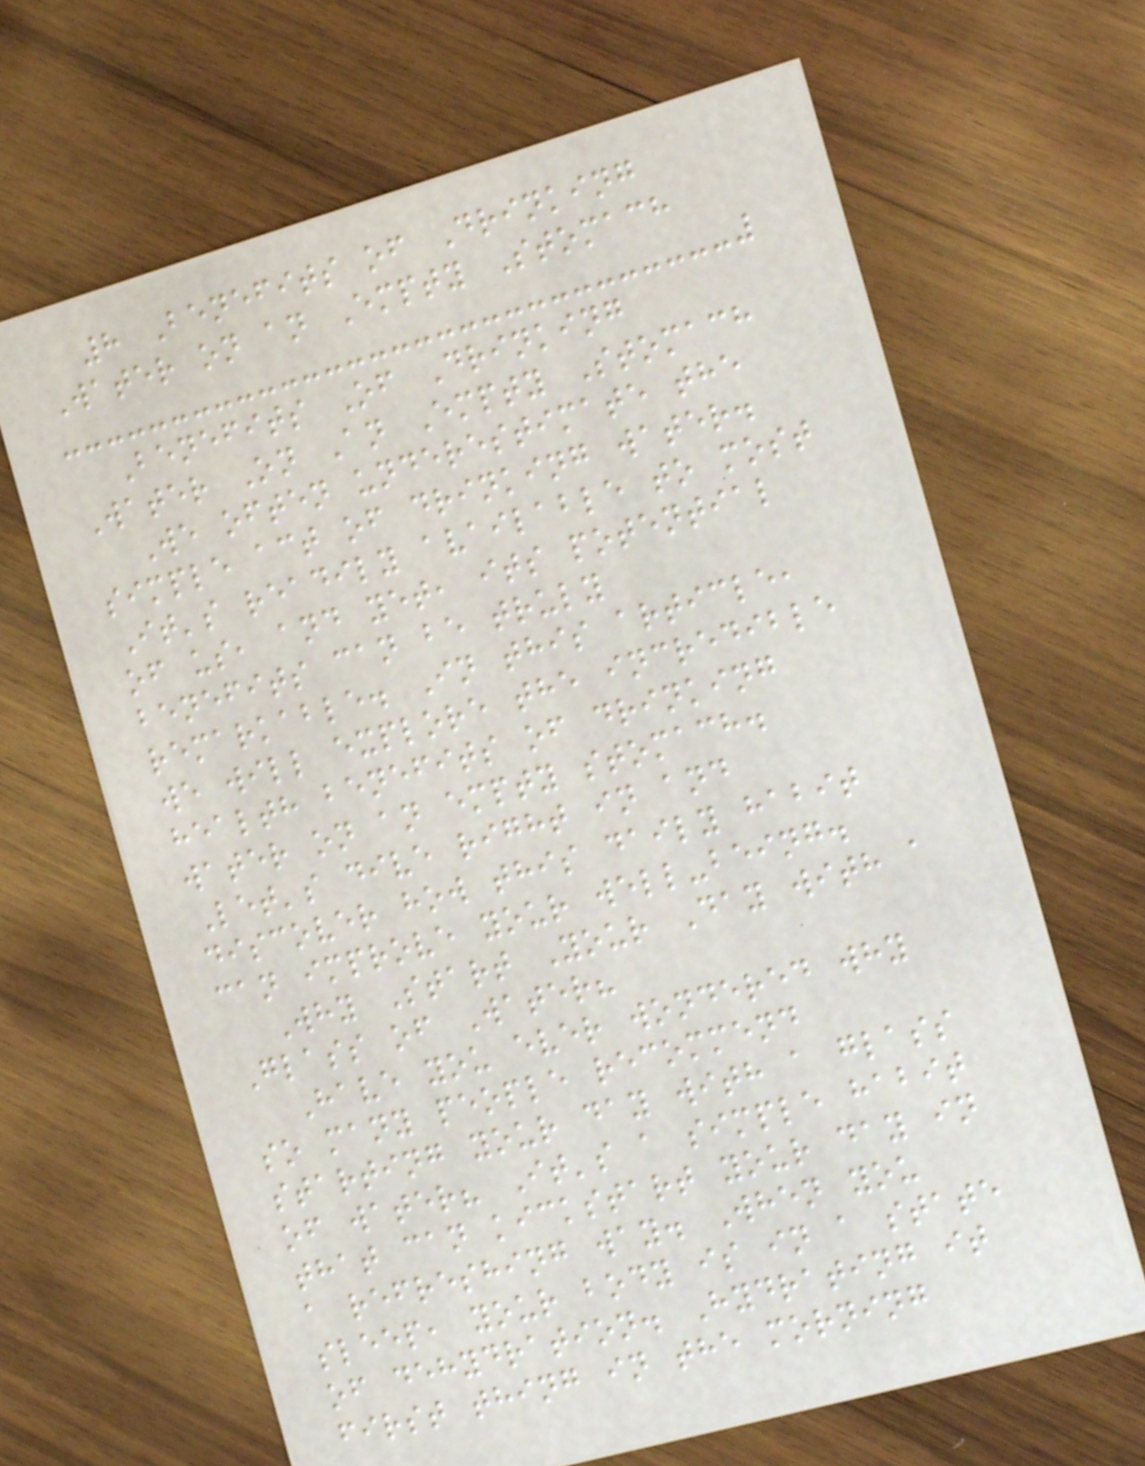8 Benefits of Drinking
Water on an Empty Stomach
Benefits Of Drinking
Water On An Empty Stomach
We often underestimate the
simple act of drinking water.
It's readily available to most
of us, and yet, its potential
benefits can be truly
remarkable. In this article,
we will explore the incredible
health benefits of drinking
water on an empty stomach.
Let's dive right in and
discover how this daily habit
can improve your well-being.
Why Start Your Day with a
Glass of Water?
Have you ever wondered why
so many people recommend
starting your day with a glass
of water? It's a simple habit
that can kickstart your day in
a refreshing way. When you
sleep, your body is in a state
of dehydration. Hydrating it
first thing in the morning
